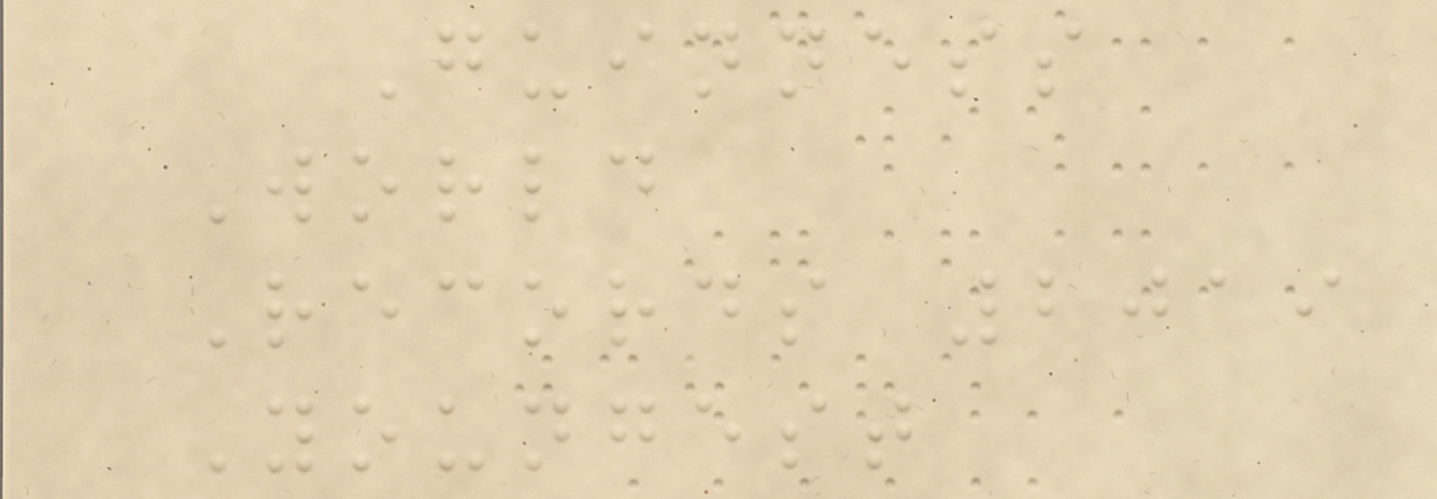Guinness
World
Records 2019
Youngest
